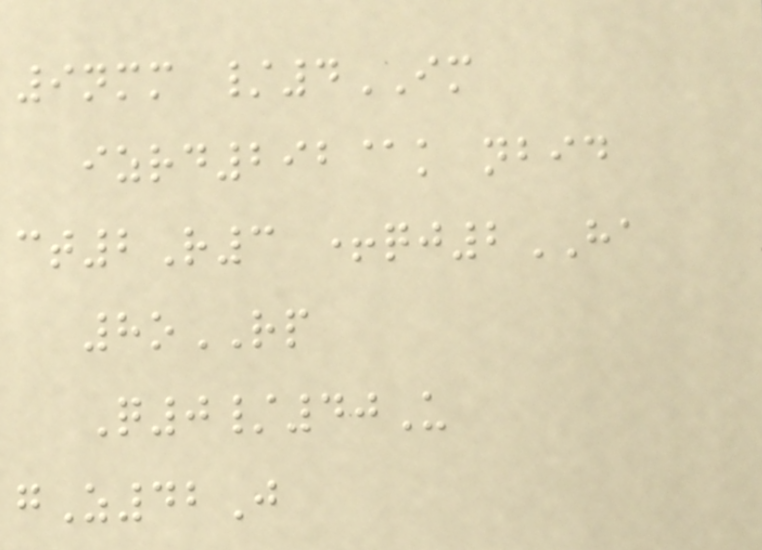9nmm /4IM
izrd292@k nbid
ct2R3 +qj2HA
8oRP
Q0/40U
gZ42J
